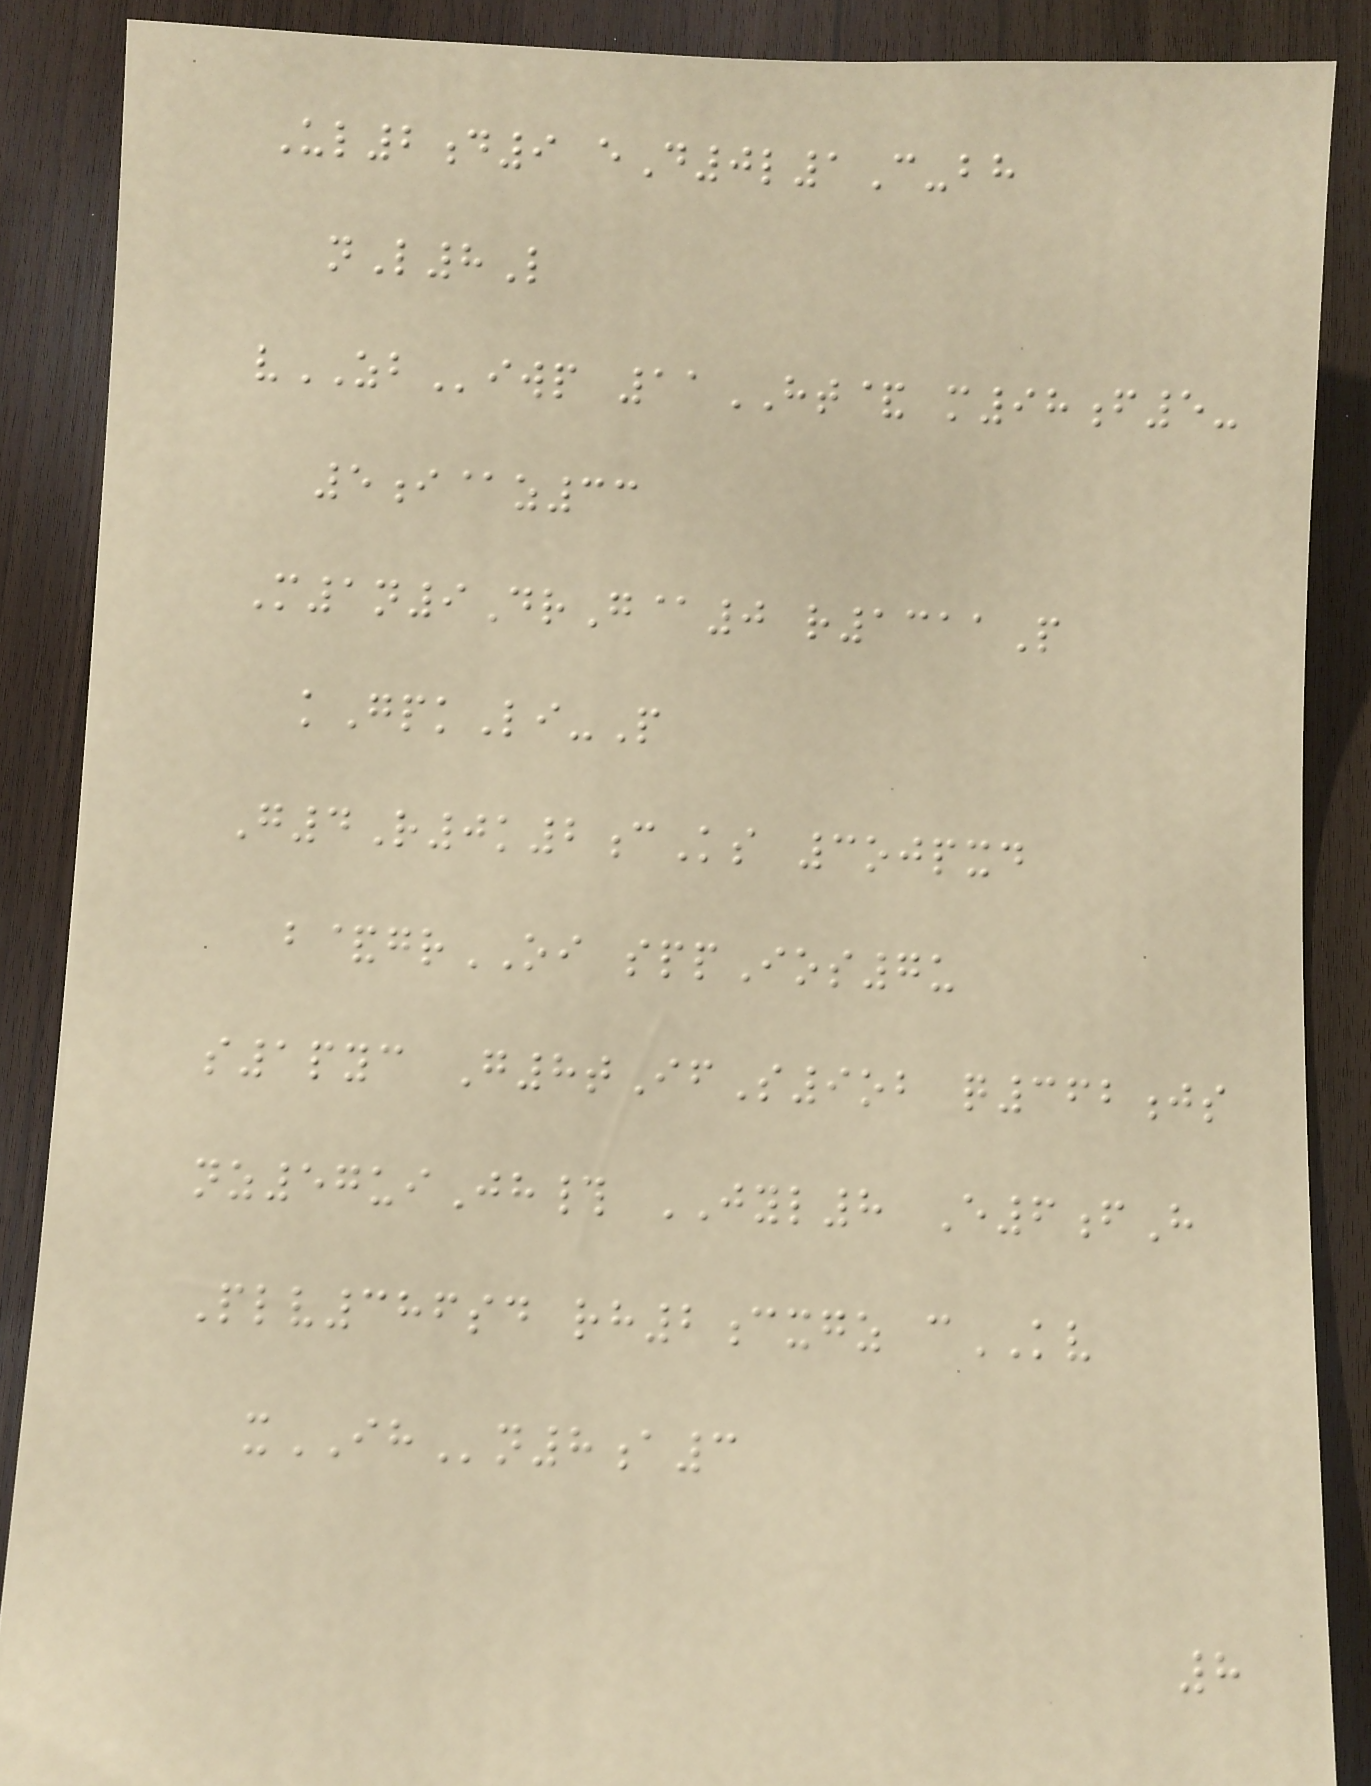Ul2d9 eD0l1C-bh
nL8L
vZBiwp 11HT& m98f5-
5i@z33
M1n9DrG@0 r1311P
kGpkLi-P
G4R0k2cKs 3ojpxd
b&grOI sppIos7u
s1pyc G8tIfS9ob q362js
nz57uiJh# JYL8 E6fH
Plv386sd rh2cxgz cKV
xIHn8a3
8
